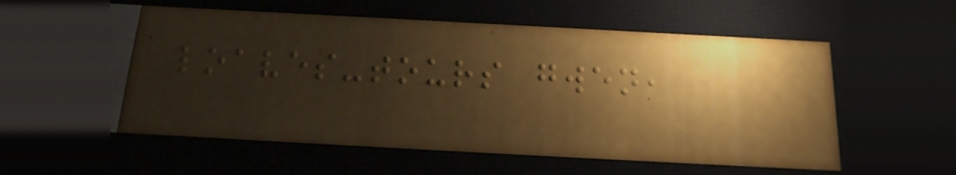loaves-tours gwen,
